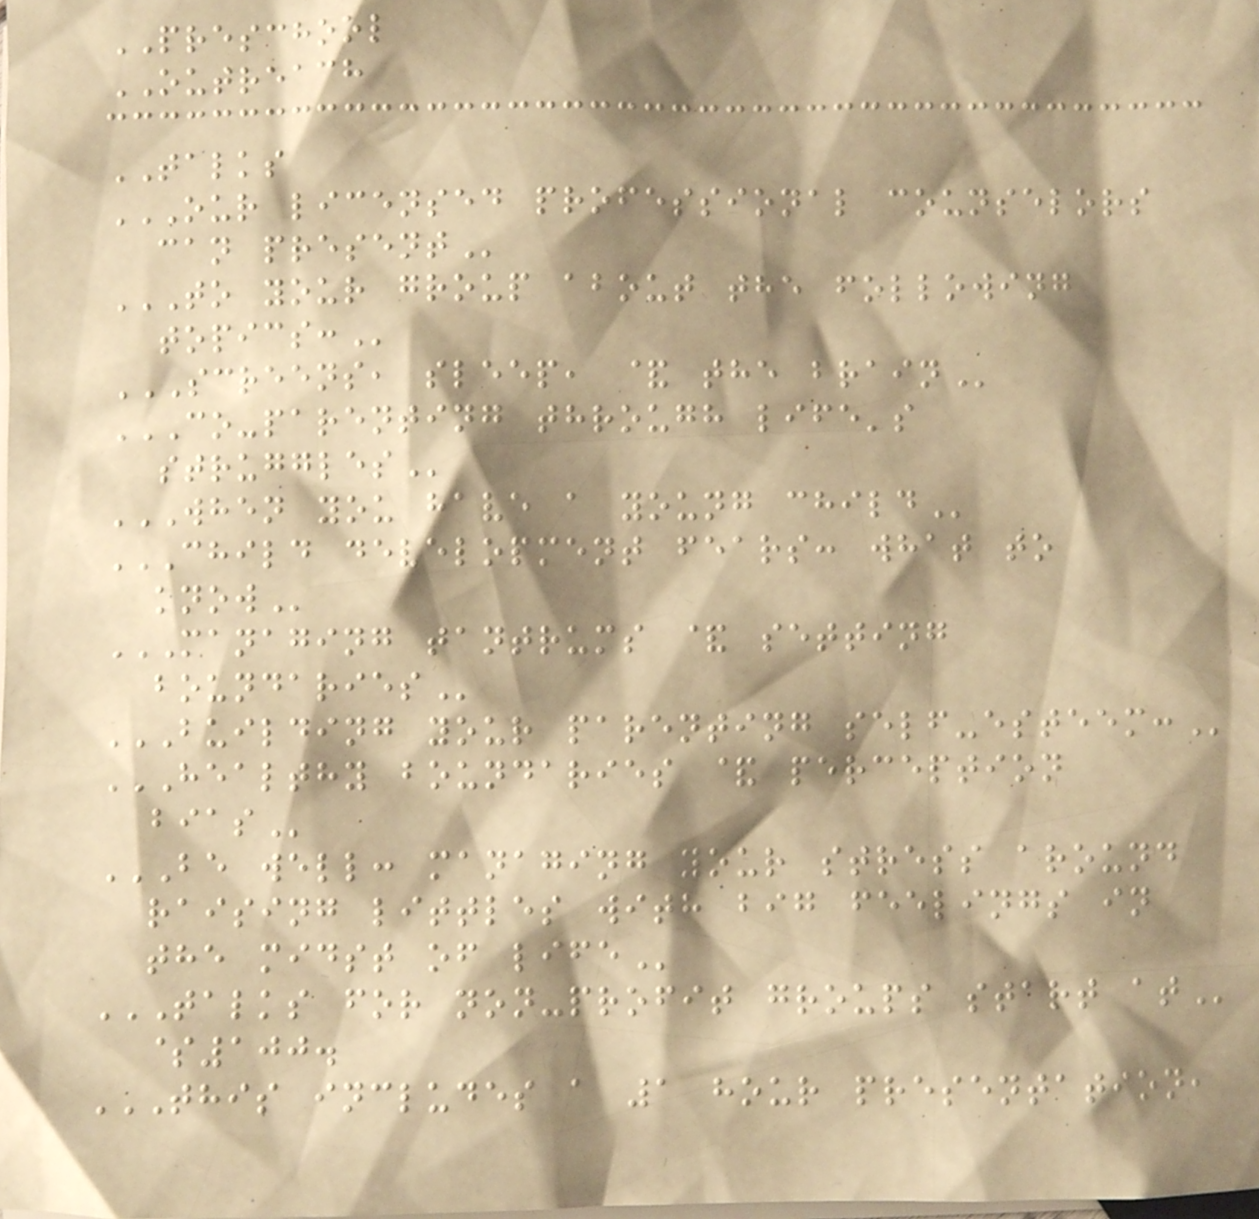PRESCHOOL
OUTREACH
TALKS
OUR LICENSED PROFESSIONAL COUNSELORS
CAN PRESENT
TO YOUR GROUP ABOUT THE FOLLOWING
TOPICS:
SCREENS, SLEEP, & THE BRAIN
CO-PARENTING THROUGH LIFE'S
STRUGGLES
WHEN YOU HAVE A YOUNG CHILD
CHILD DEVELOPMENT FEARS: WHAT TO
KNOW
MANAGING TANTRUMS & SETTING
BOUNDARIES
BUILDING YOUR PARENTING SELF-ESTEEM:
HEALTHY BOUNDARIES & PERCEPTION
BIAS
BE WELL: MANAGING YOUR STRESS AROUND
RAISING LITTLES WITH BIG FEELINGS IN
THE MIDST OF LIFE
TALKS FOR NON-PROFIT GROUPS START AT
$100.
THIS INCLUDES A 1 HOUR PRESENTATION,
